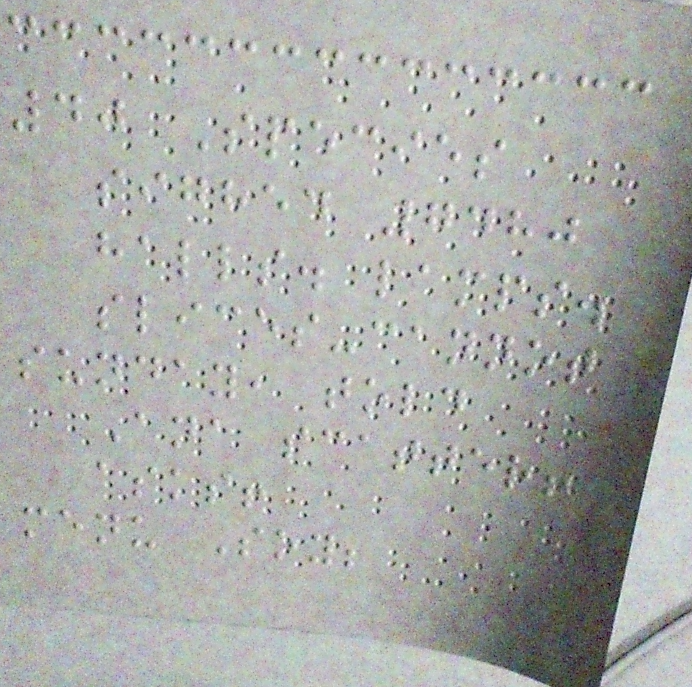40 Species
sighed 7480
halls. lamps.
slices-cannot
sunday, told
Ana scatter!
asks!
menu Soy;
